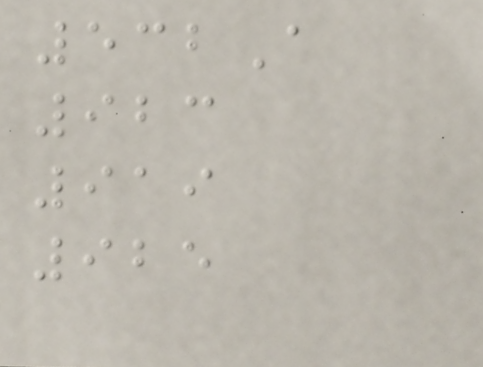532A
923
919
925
